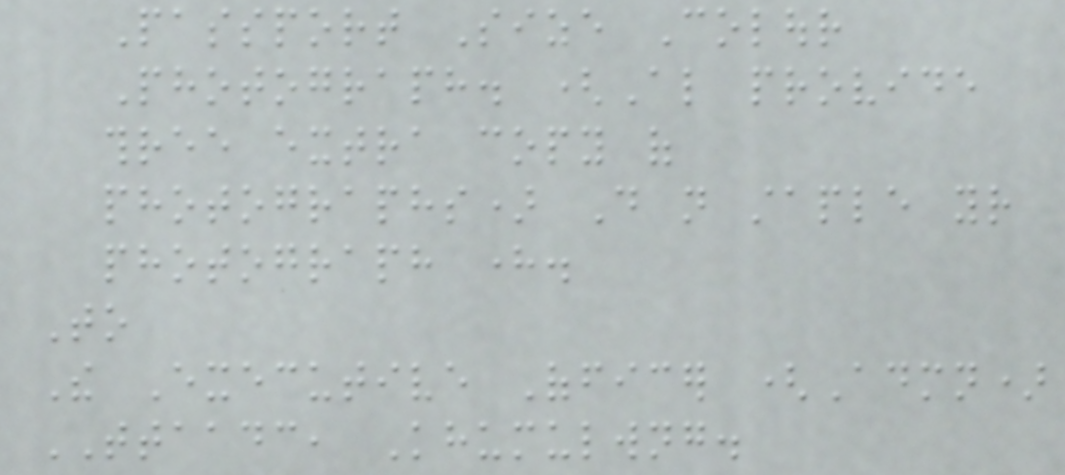Passport Size Colour
Photograph. (Also provide
three extra copy of
photographs) Do not staple your
photograph here.
To
The Executive Officer (Admn)
TTAADC, Khumulwng.
